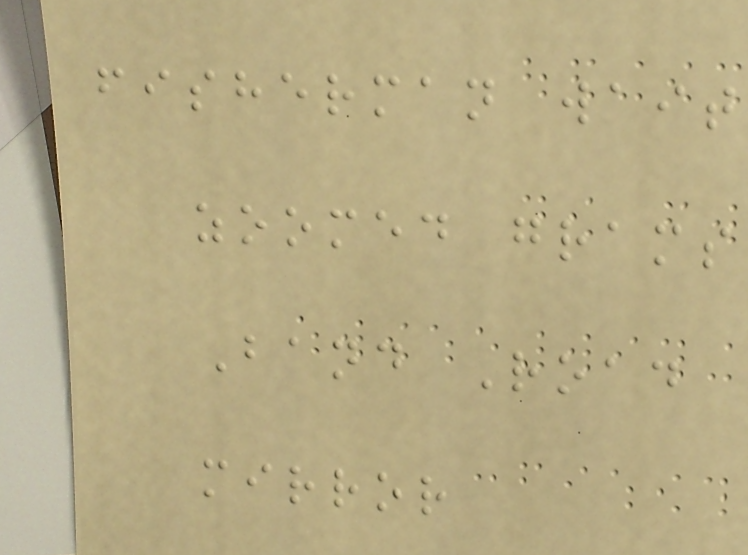fisherman wait
zoomed grams
Band Road
mirror
